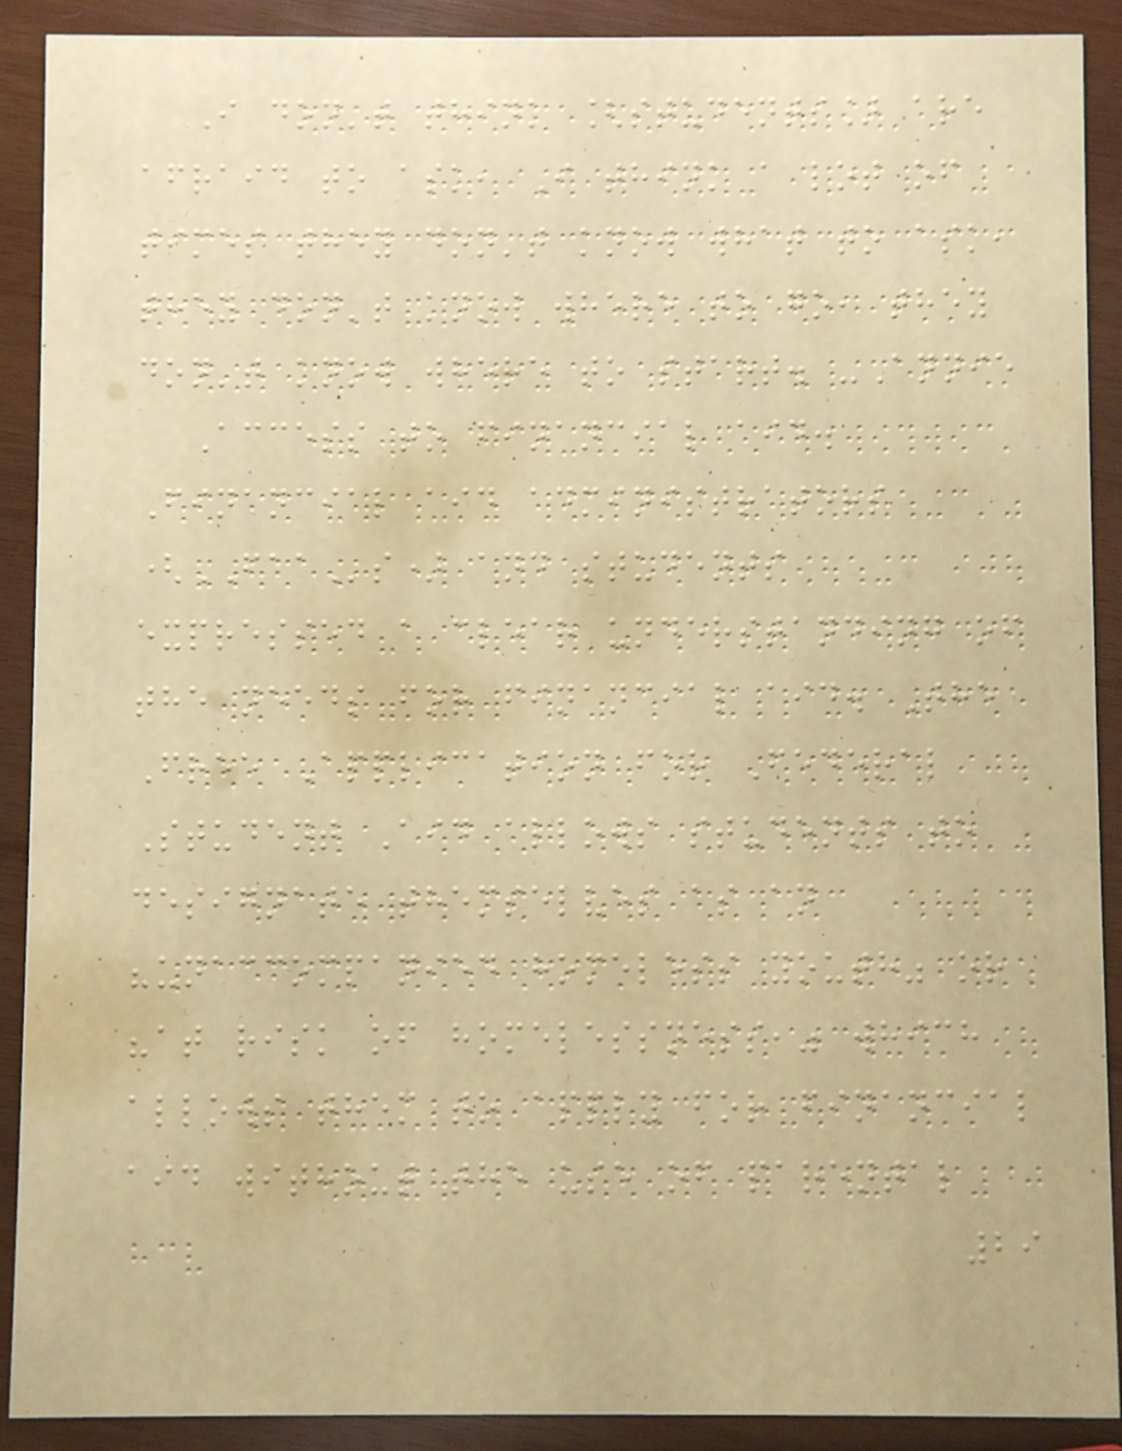I don't think [students] are
afraid to ask, I think a lot of
times they don't know what to ask,
they don't know where to go, they
don't know where to start. -Annie
Access to financial aid.
Financial aid administrators
(FAAs) and students
expressed a clear understanding of
the needs for financial aid. The
Free Application for Federal
Student Aid allows students to
designate themselves as an
"unaccompanied homeless youth" or
"at risk of homelessness," which
allows them to apply for financial
aid without the use of parental
29
